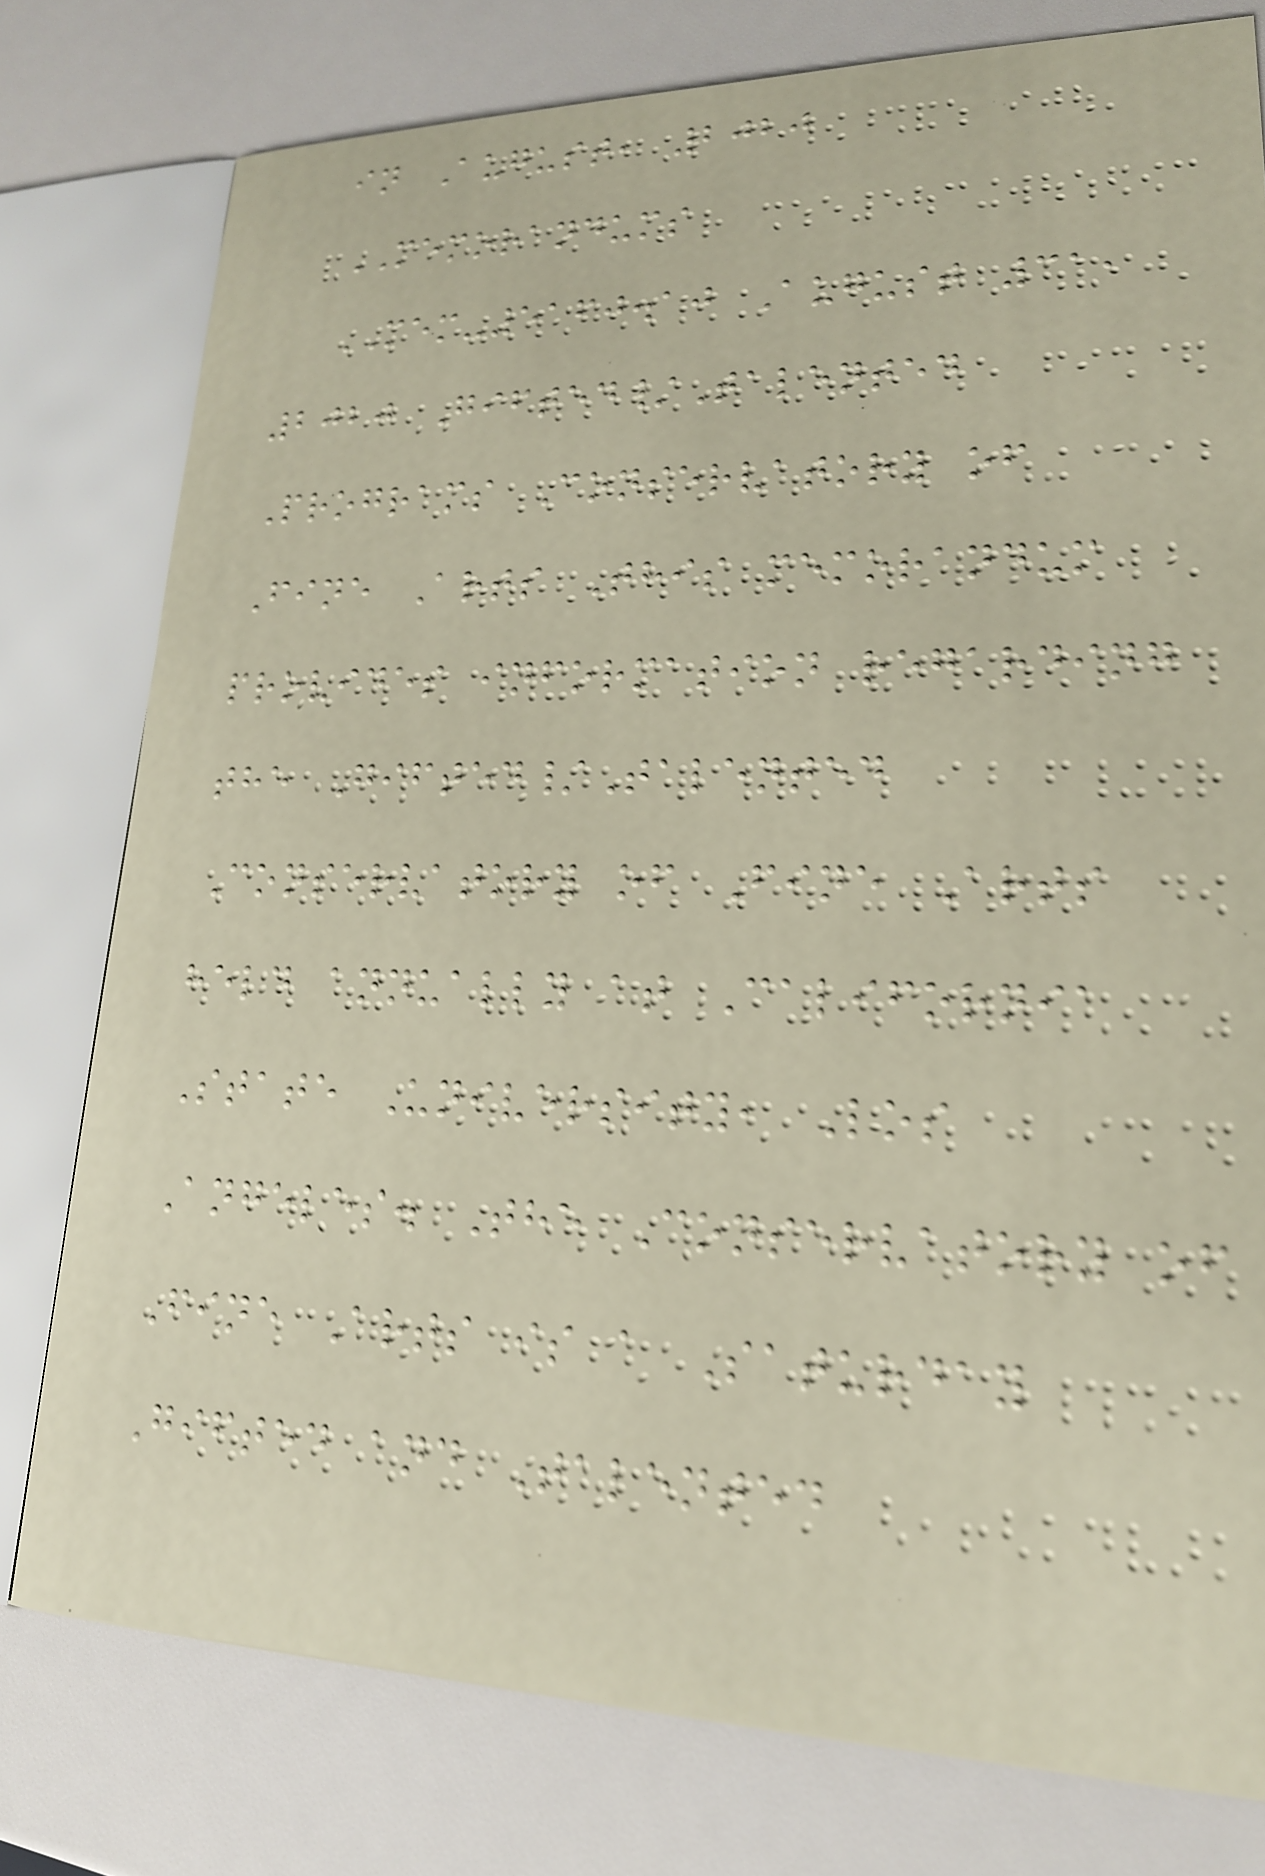in August, 2020
MEMORANDUMS
MEM-5160.10 August 31,
2020 Gifted/Talented
Programs Conservatory of
Fine Arts This memorandum
provides information regarding
the Gifted/Talented
Conservatory of Fine Arts
held annually at California
State University, Los
Angeles. The Conservatory of
Fine Arts is a Saturday
Gifted and Talented
